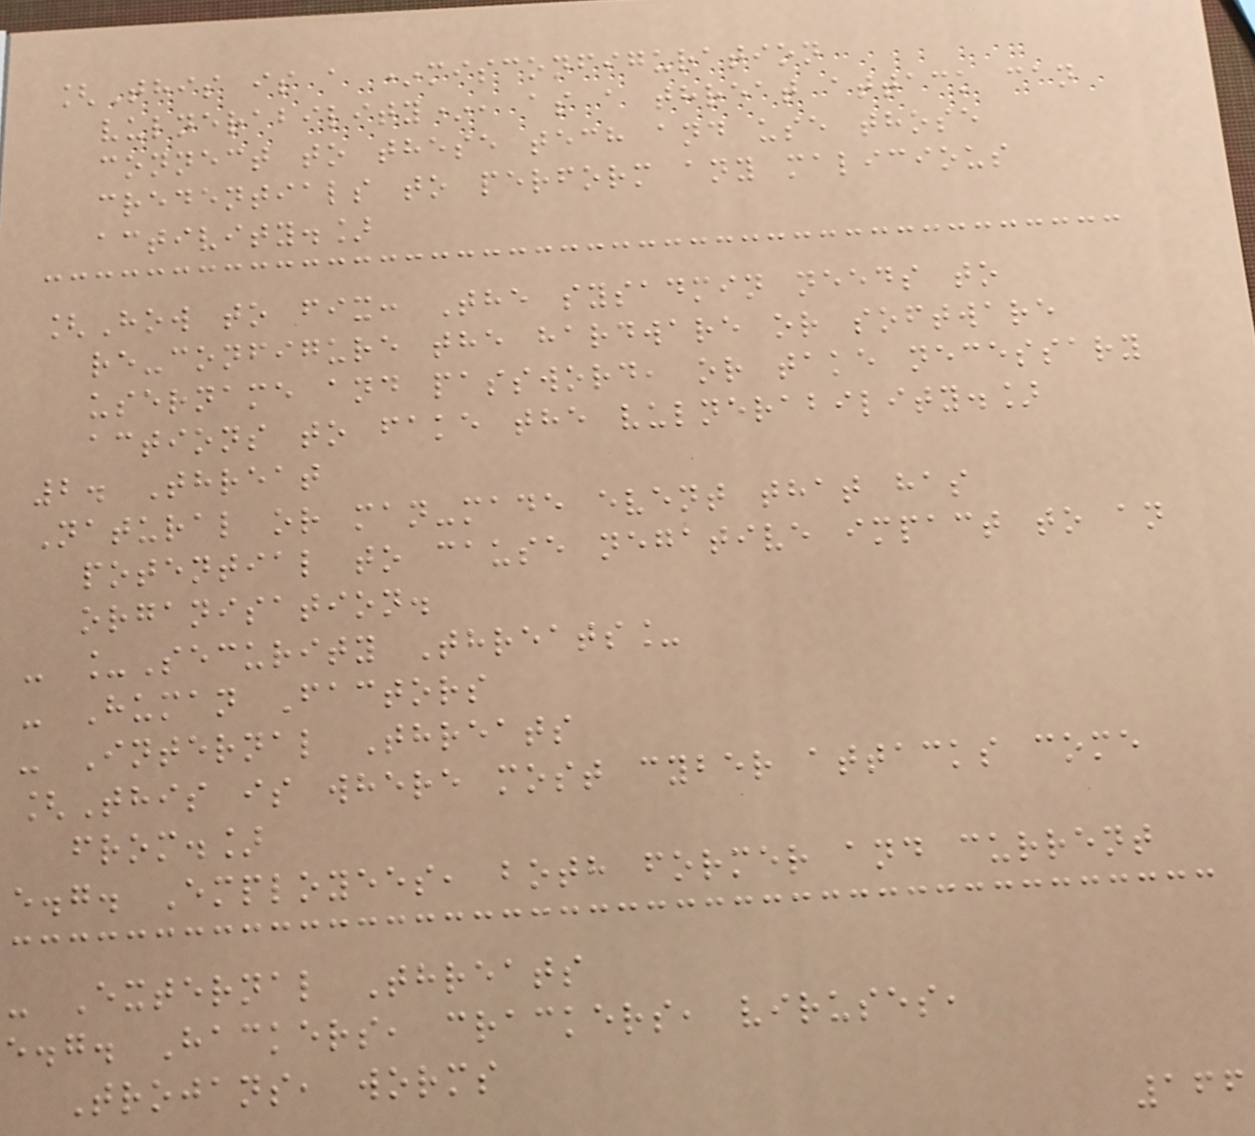[This is a *misconfiguration
vulnerability*, as a threat attack can
connect to these tech and use those
credentials to perform any malicious
activity.]
[How to fix: The sysadmin needs to
re-configure the hardware or software
username and password, or take necessary
actions to fake the vulnerability.]
2. Threat
Natural or man-made event that has
potential to cause negative impact to an
organisation.
- _Security Threats_
- Human Factors
- Internal Threats
[This is where most cyber attacks come
from.]
e.g. Employees, both former and current
- External Threats
e.g. Hackers, crackers, viruses,
Trojans, worms
166
